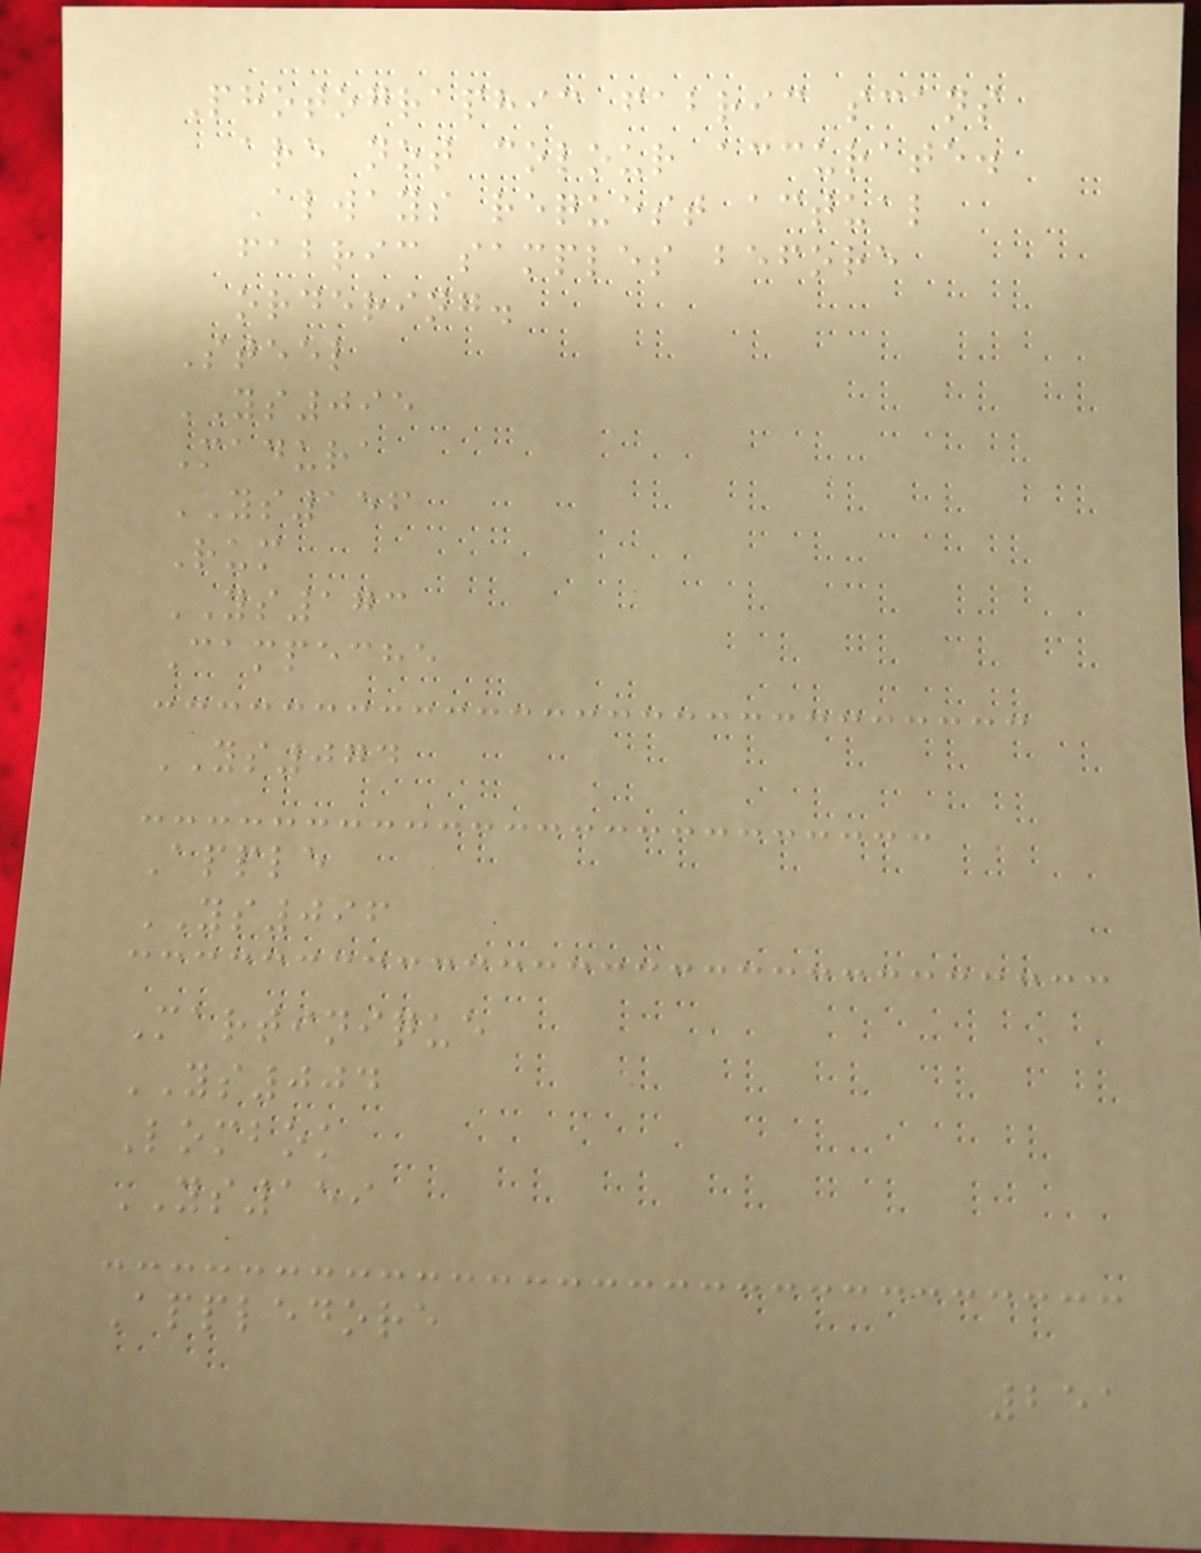Photographic fabric scans
are not colour accurate.
Always request actual
fabric samples before
ordering.
Steel
YS095
Madura
YS156
Rum
YS173
Campeche
YS074
Apple
YS096
Martinique
YS004
Lombok
YS159
Appledore
251
